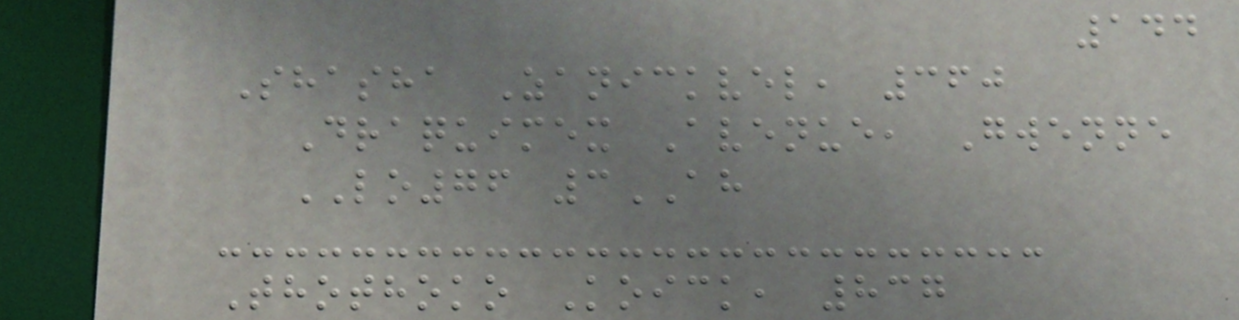144
Shasha Zanickvel, 360
Draquimex Avenue, Gwenne
LO76 3AH
Thothoko Koick, 837
